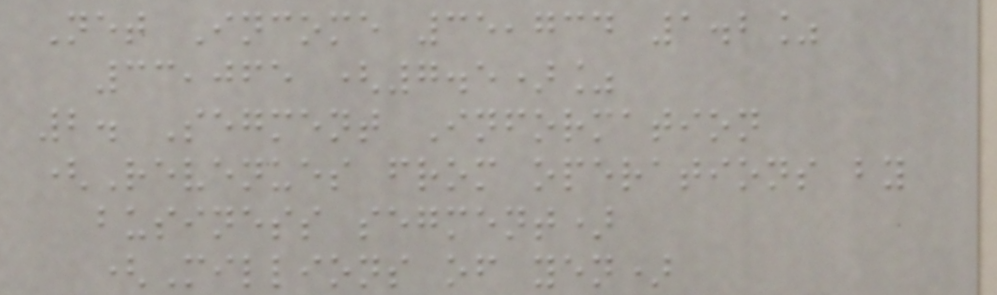Net Income 35,734 1.2%
33,065 (7.5)%
2. Segment Information
(Revenues from operations by
business segment)
(Millions of yen)
